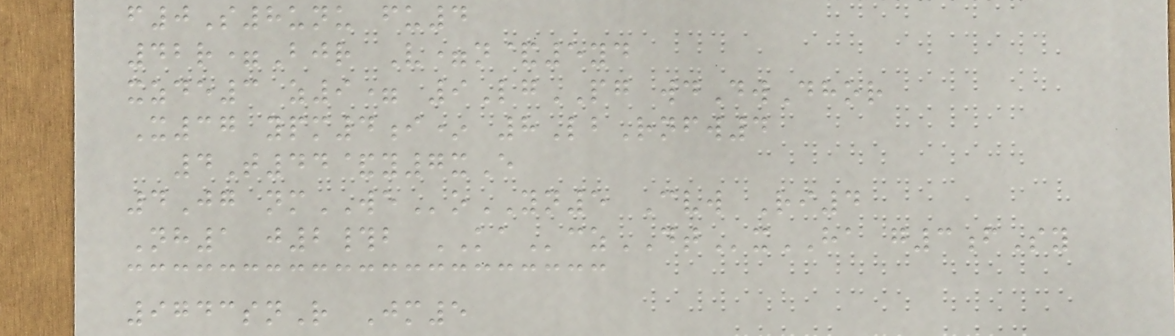f0S8unu fu4
42r=Bjr V=n&5yd
xzde3 z9= 9LgPG wdDwDhor
X37 ypm4i* 8LbRnfw4
4T44&y7xE
4Jg nmWEoYN5 Cvw Ri4
Nh1 j2#b KAczDTxHA g3fSy
9743snR Jm5
